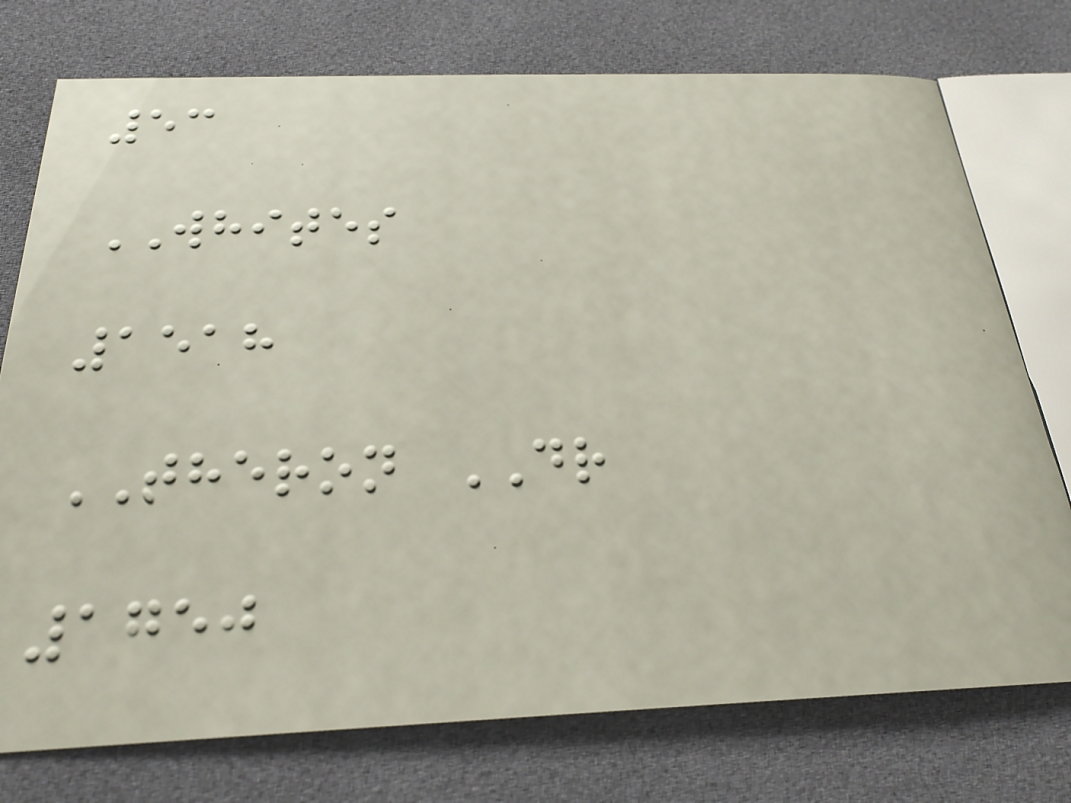53
WHITES
1518
THERON DR
1750
